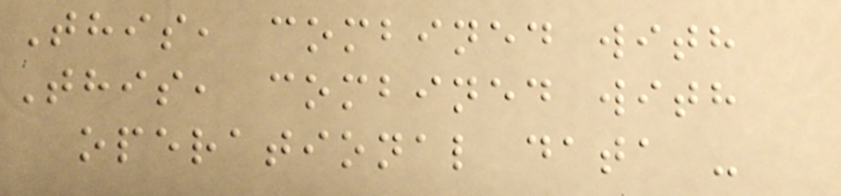This, combined with
This, combined with
operational data -
